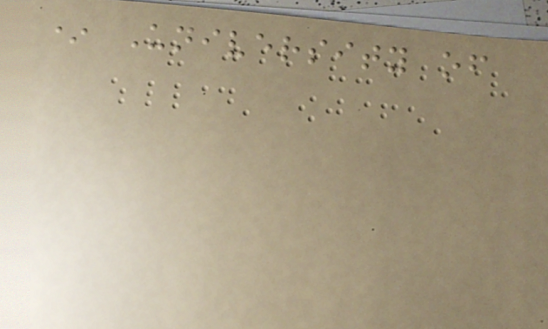* University of
